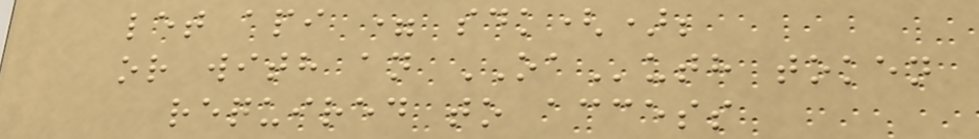let api = sdk();
or with an OAuth token
required to access
